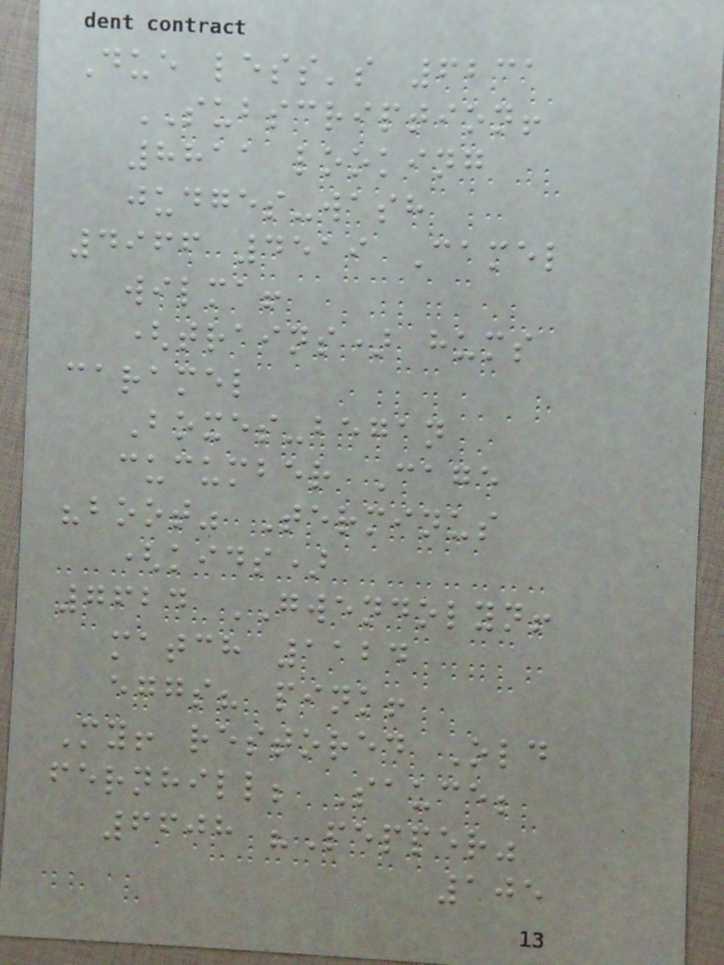Due less's 6231
SUBSCRIPTION!
8811 looking
judges-wash
4966 4519 Camel
wilma!
(trains) hums
caramel
Boxes-began
cucumber Cage
"boot" Terminus
(kids)
7624 GWENDOLYN!
match 1124
eggs? pink!
My! restored Old
fernhill; Sauce;
6608 "Pepper"
105
